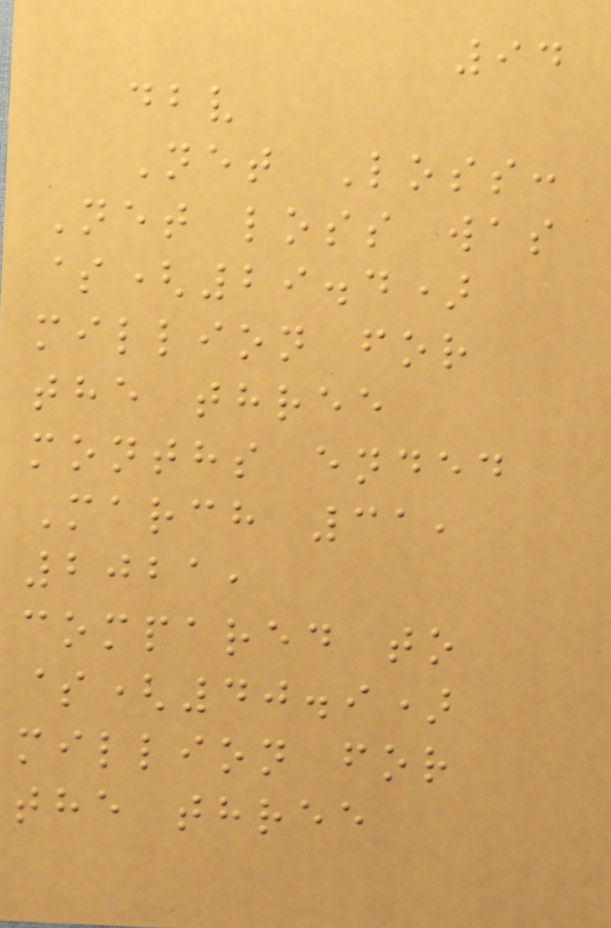94
dbv
Net Loss:
Net loss was
$(29.4)
million for
the three
months ended
March 31,
2021,
compared to
$(40.9)
million for
the three
